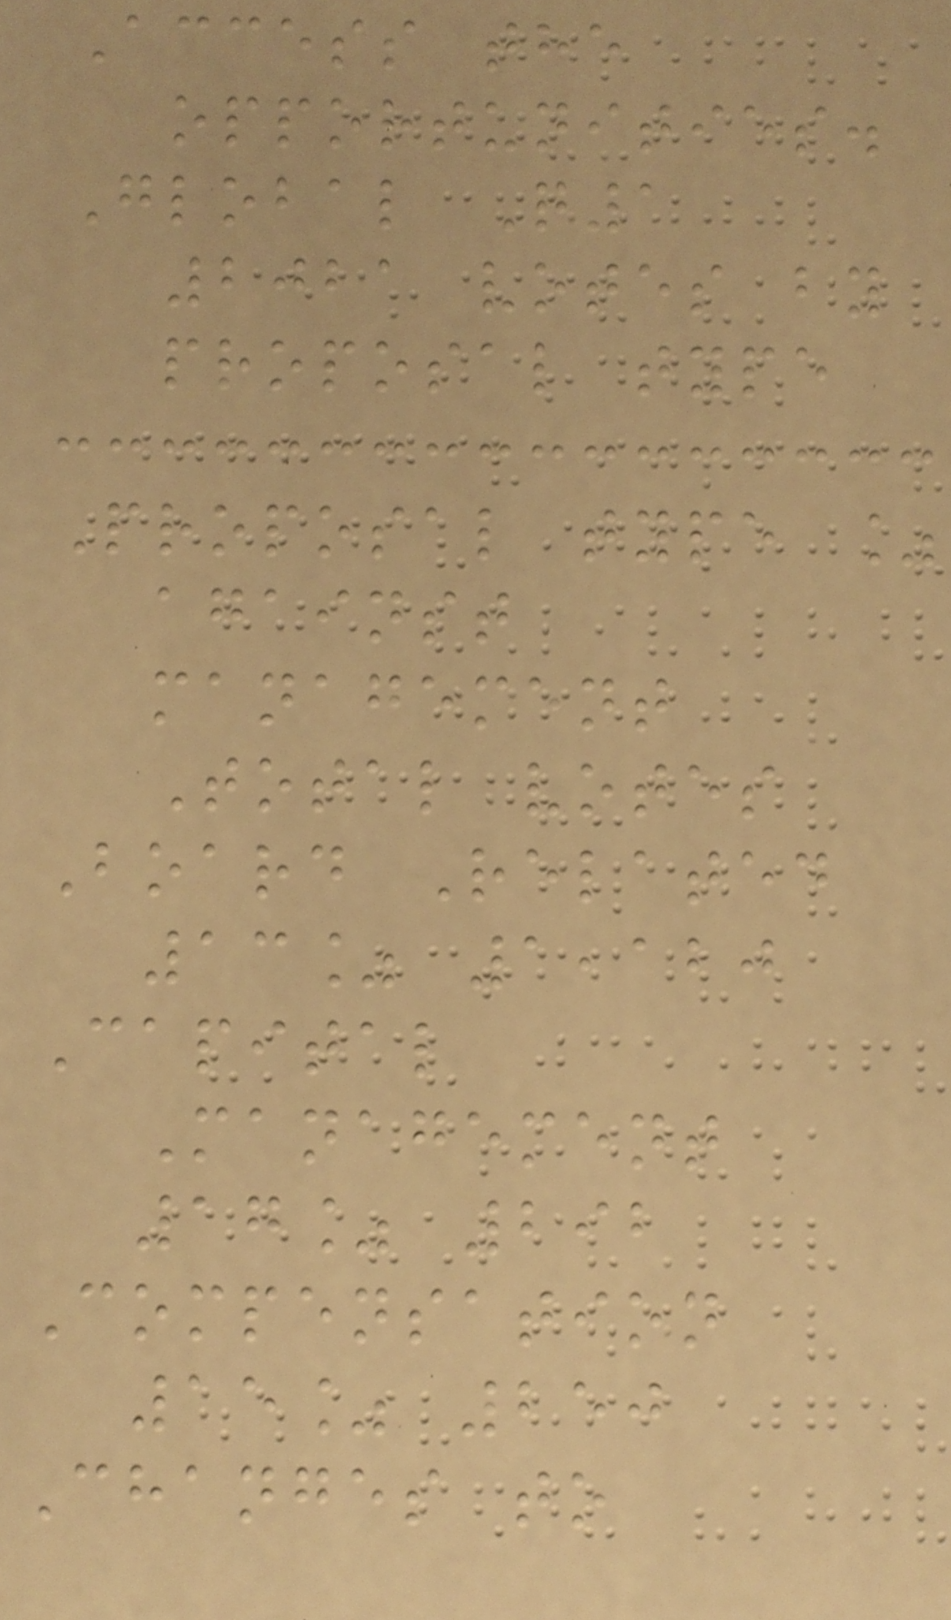Access the
opportunities.
Global Q1
2021 votes by
proposal type
Proposal type %
against
management
Total votes
Board Related
13% 1,120
Capital
Management
17% 292
Compensation
15% 250
Changes to
